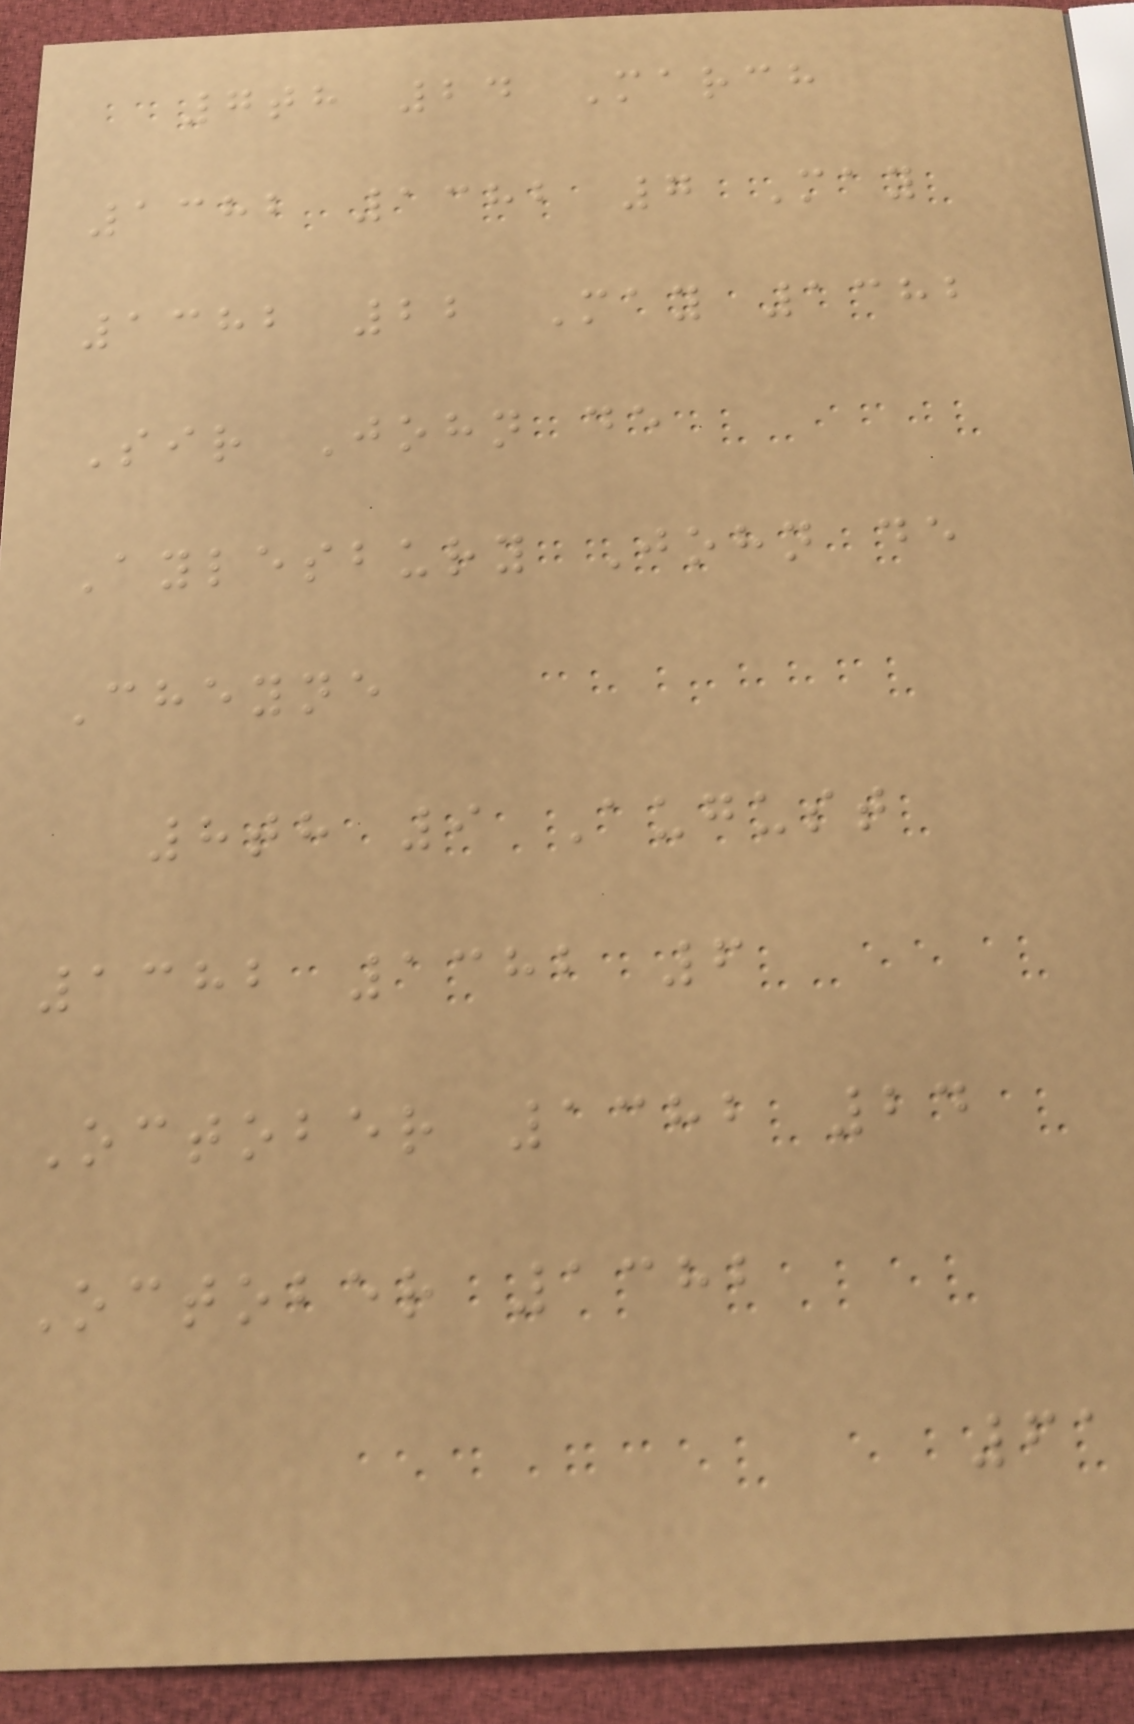7th 24 March
1382 1382 7 May
1382 22 May 1382
Sir John de
Aylesbury John de
Cheyne
8th 9 August
1382 1382 6
October 1382 24
October 1382
61
